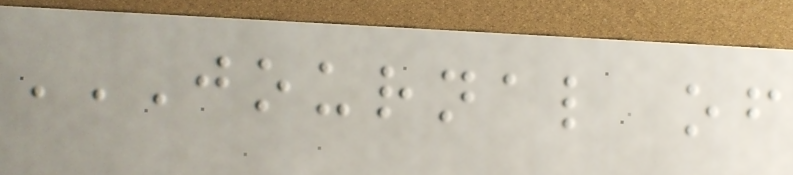JOURNAL OF
